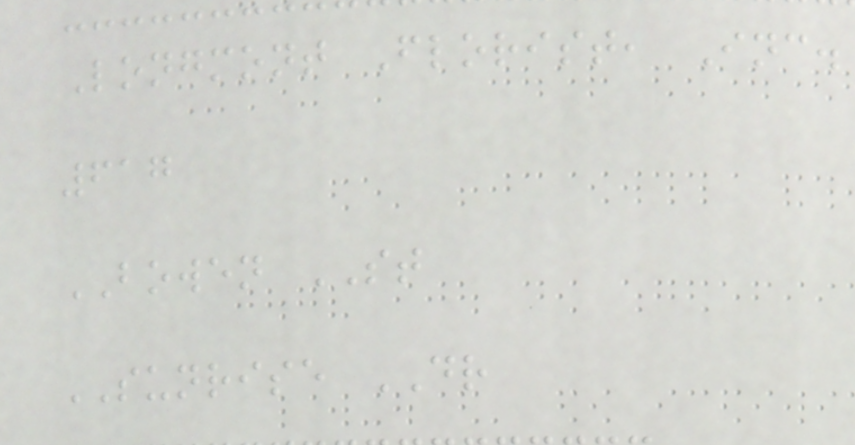Longmont Florist, Inc.
617
BOWEN ST
SUNRISE DR
